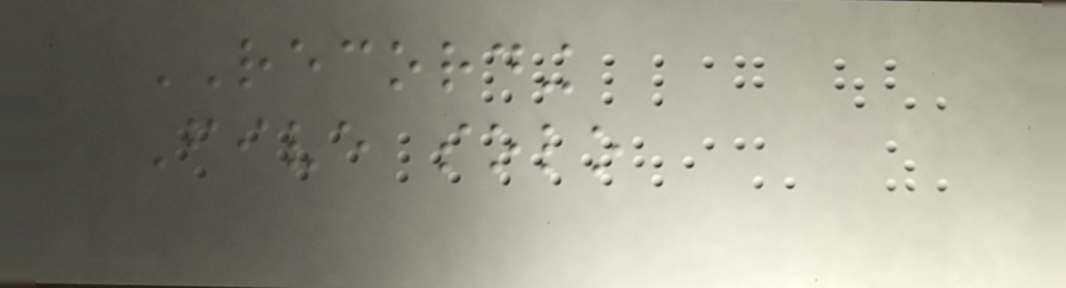RECORDING
Five solo
